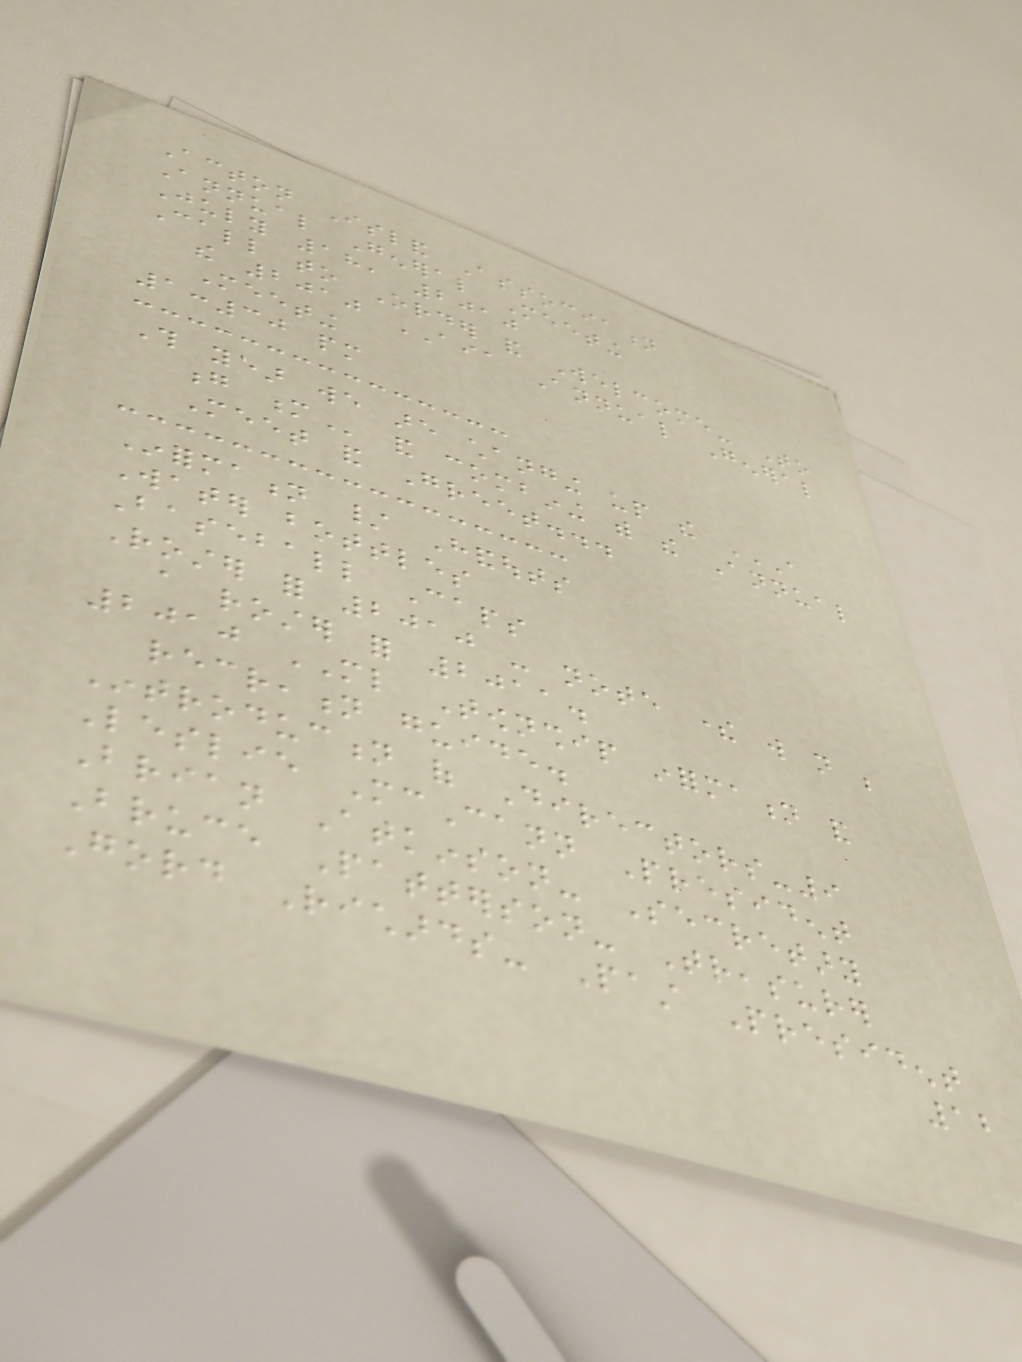Acton Island Association
Annual General Meeting
July 18, 2010
Call to Order and Welcome- To
the 2010 AIA Annual General
Meeting
1:30 pm
This year we are changing up the A
G M and combining with the Annual
Meet and Greet...
Information / Handouts
Water bottles
Baseball Caps
Roster for 2010 - note there will not be
a roster for 2011.
2010 ML Township information and
recreation guide.
Introduction of Directors-9
Leslie McCann President
Brian Atkinson- Secretary
Bruce Patterson- Treasurer
Gord Richards- Past President
12
